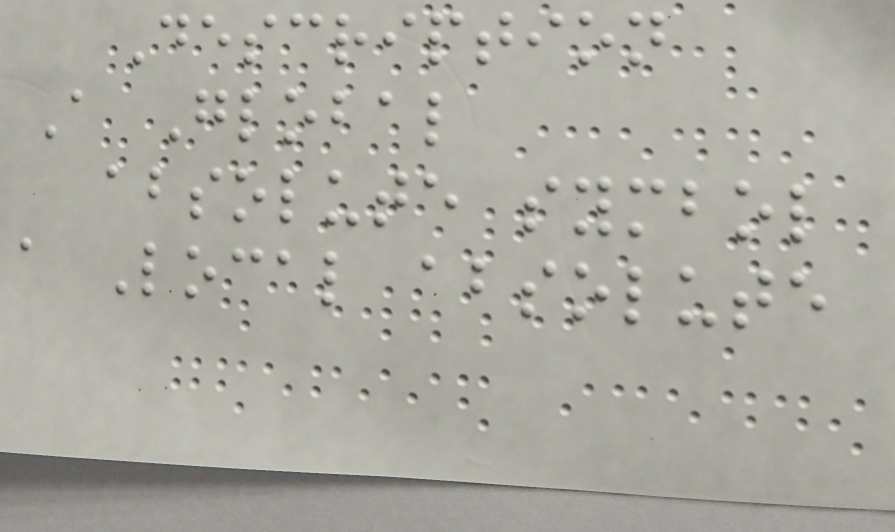Description
A Global
absolute symbol
a Local absolute
